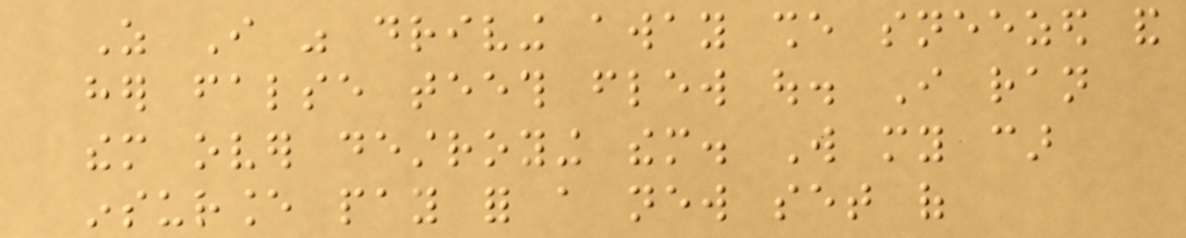As I was driving away she sneezed and
her false teeth flew out. I ran
them over destroying them. Will my car
insurance pay for a new set of
